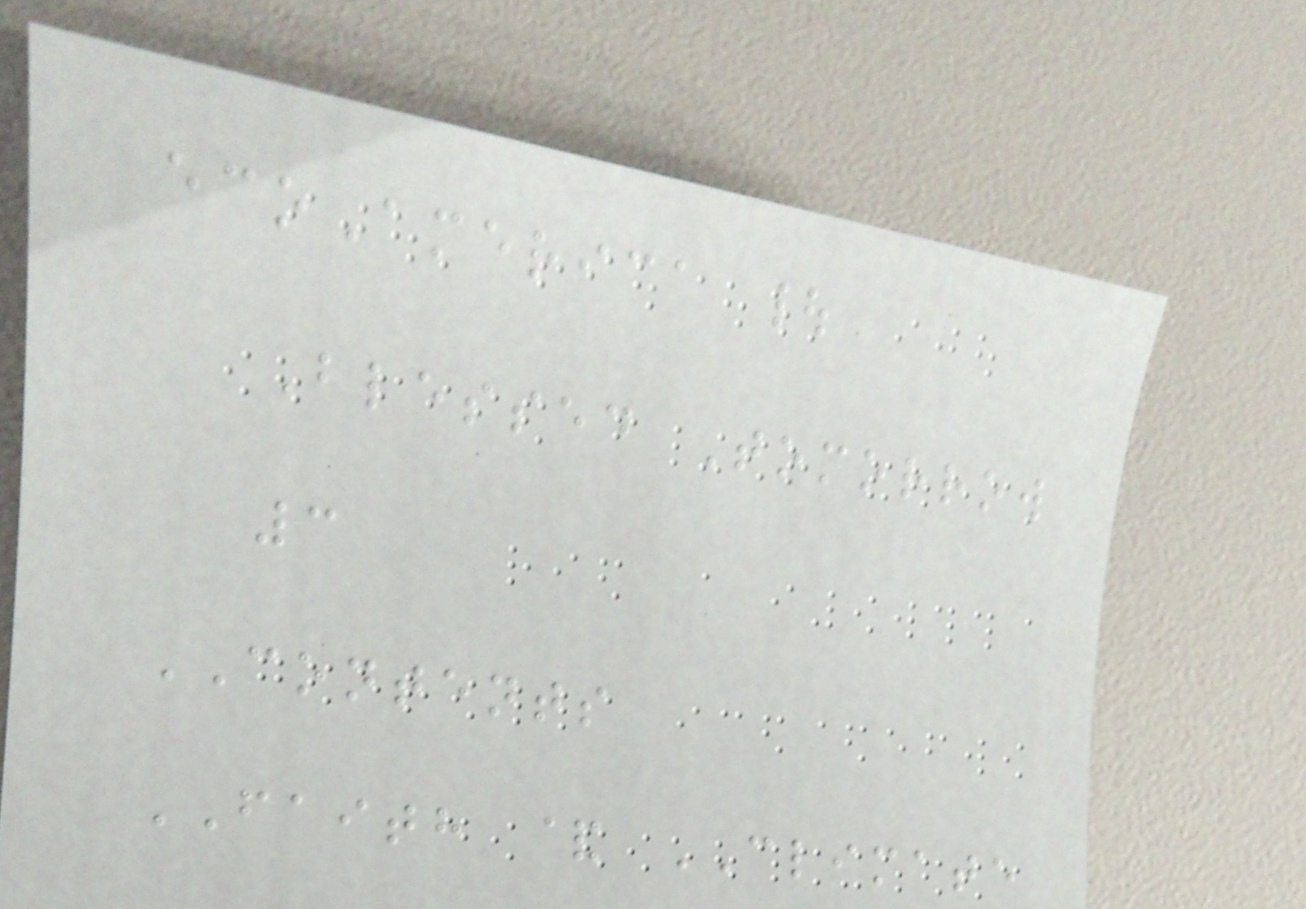ecoAmerica |
Blessed Tomorrow
3
CONTENTS
FAITH & CLIMATE
